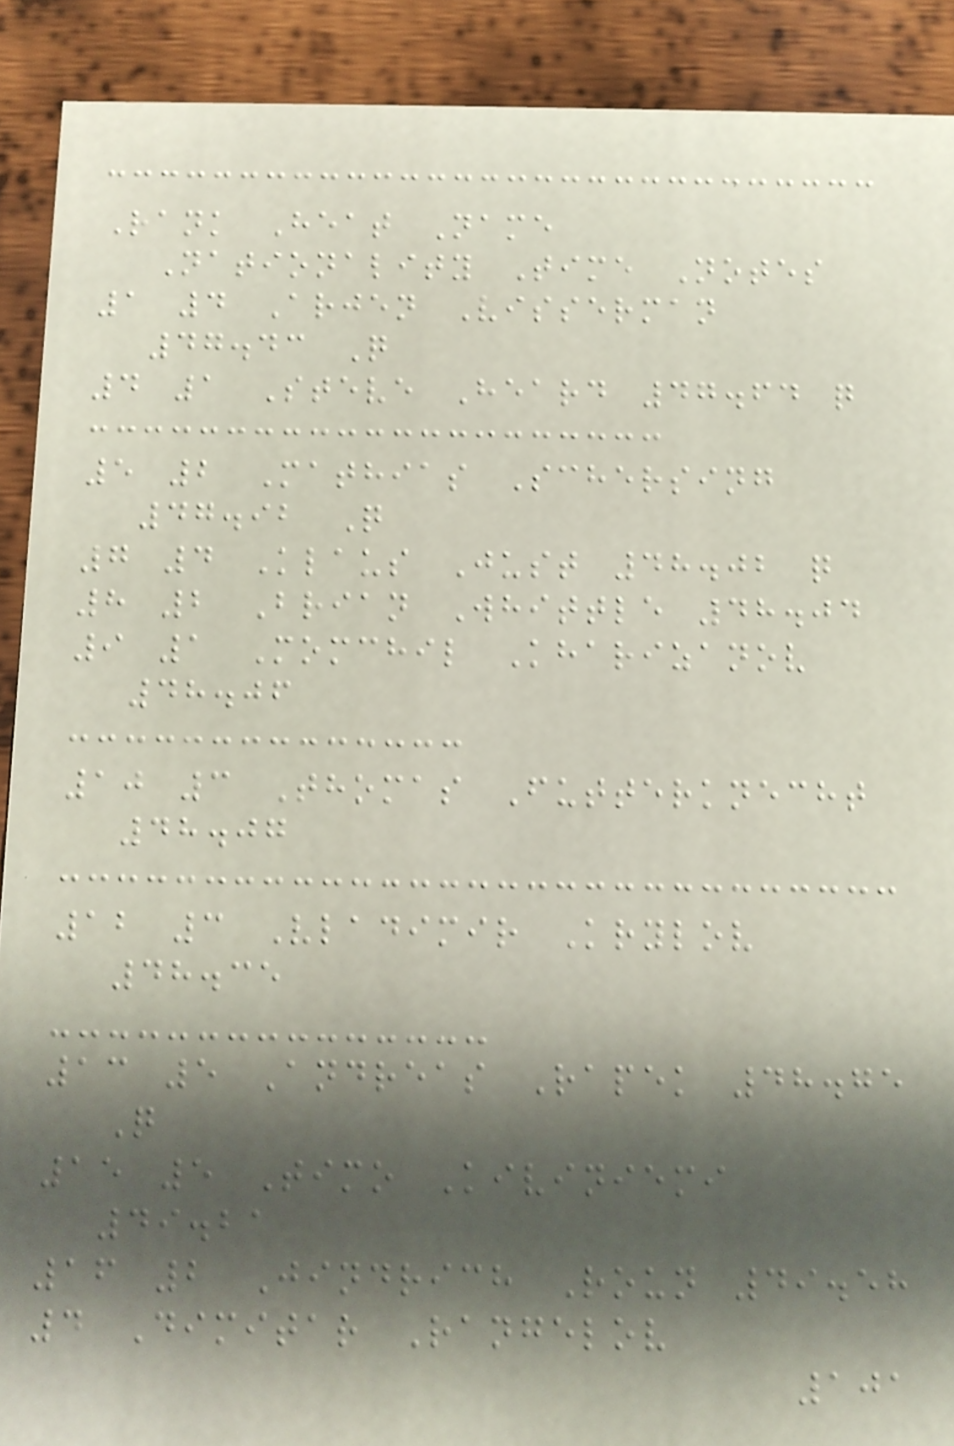Rank Heat Name
Nationality Time Notes
1 4 Arjen Visserman
47.43 Q
4 1 Steve Heard 47.64 q
5 2 Mathias Schersing
47.92 Q
7 4 Klaus Just 48.02 q
8 2 Brian Whittle 48.04
9 1 Momchil Kharizanov
48.06
10 3 Thomas Futterknecht
48.07
12 3 Vladimir Krylov
48.35
13 5 Andreas Rapek 48.75
Q
15 5 Timo Kiviniemi
49.21
16 2 Jindrich Roun 49.58
4 Dimitar Rangelov
101
